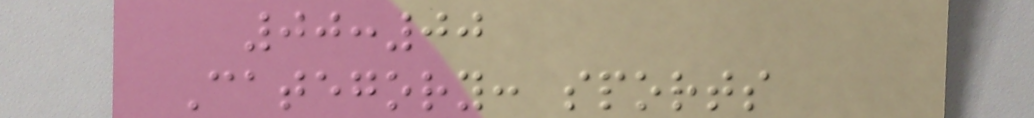00:00
Category: sports
